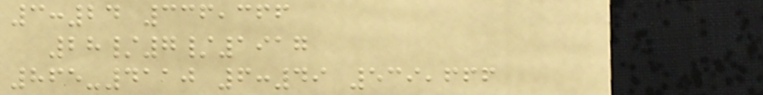3:24 336,366
28/7/1917
865-4110 6:49 539,666
